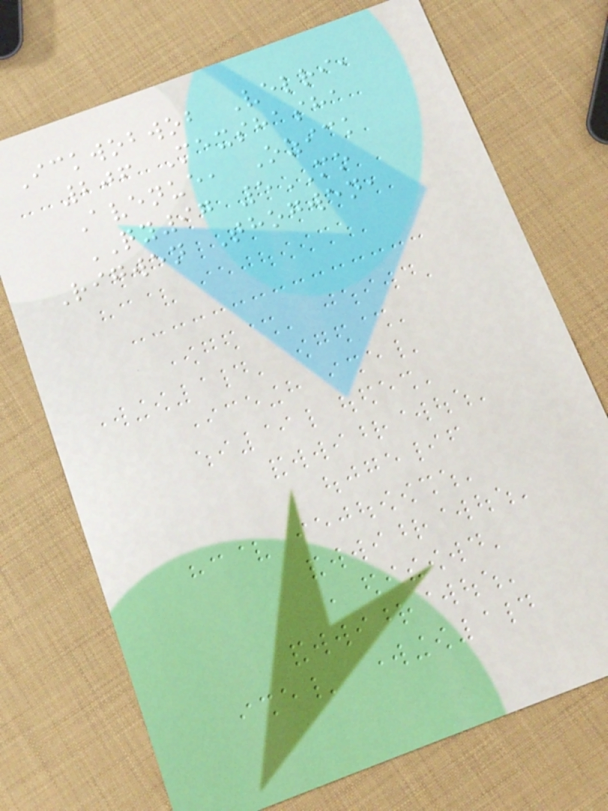Ickwobwob Velri,
206 Mexshasha
Avenue, Ozick
QY97 5MO
Rigwen Thogwen,
